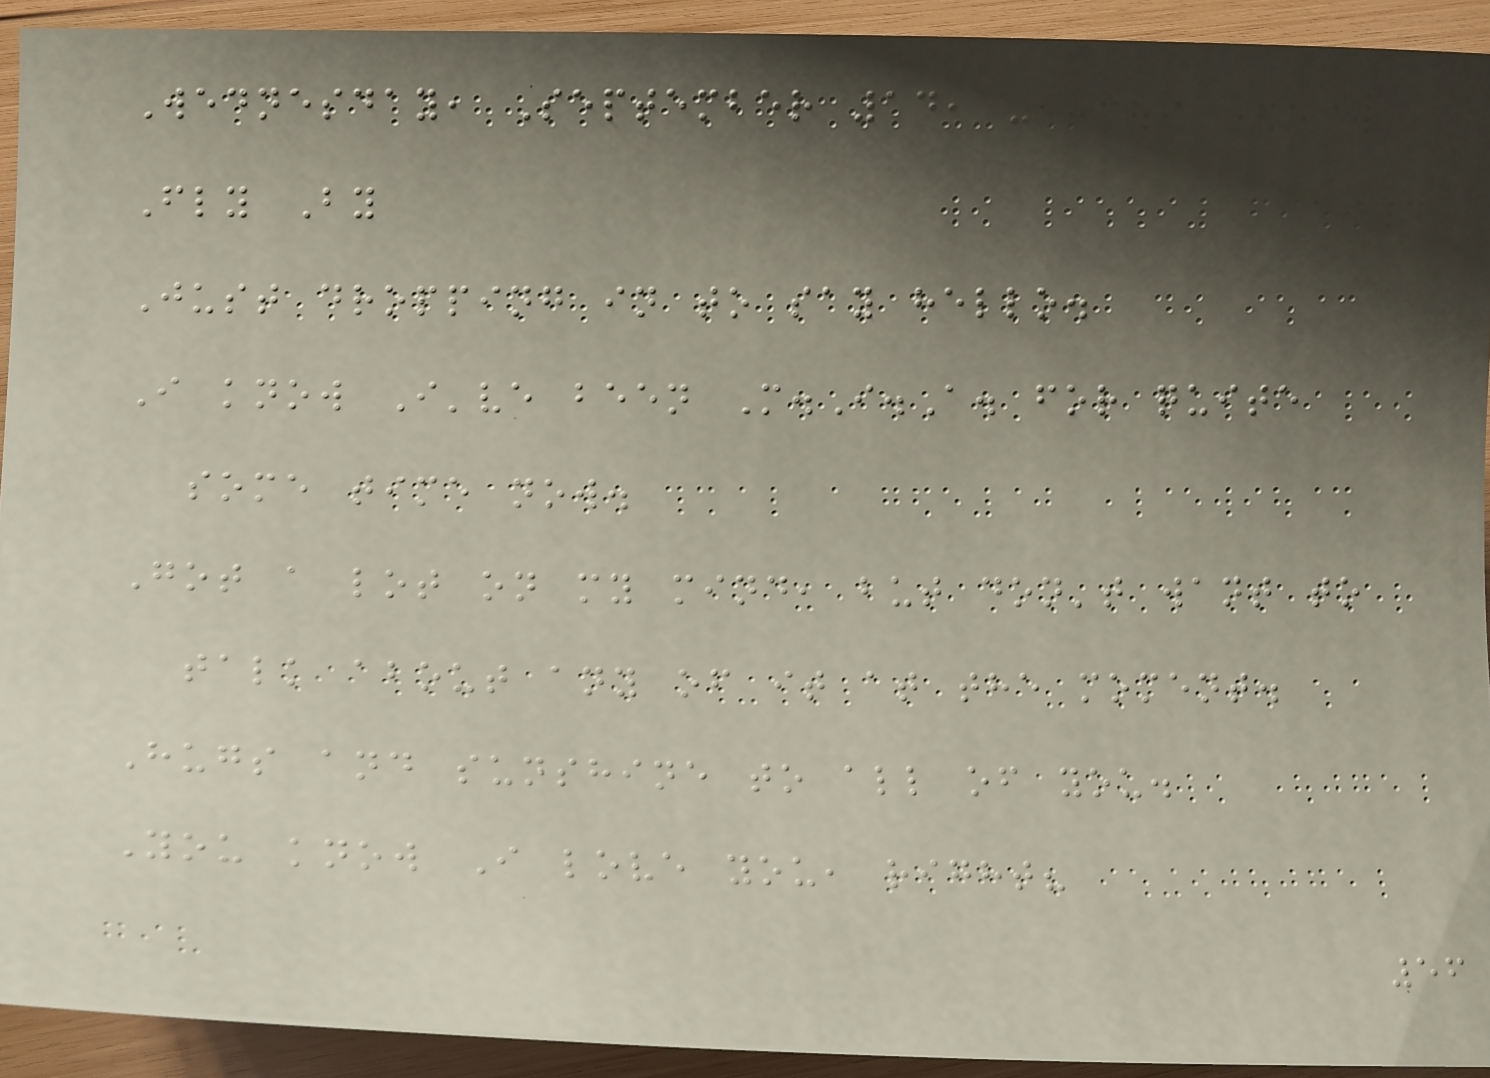Wednesday, September 14, 2011
Fly By
Just dropping in to say hello.
I know I've been M.I.A. for quite
some time now.
Got a lot on my mind, but don't want to
talk about any of it at the moment.
Hugs and sunshine to all of you.
You know I love you, right?
56
